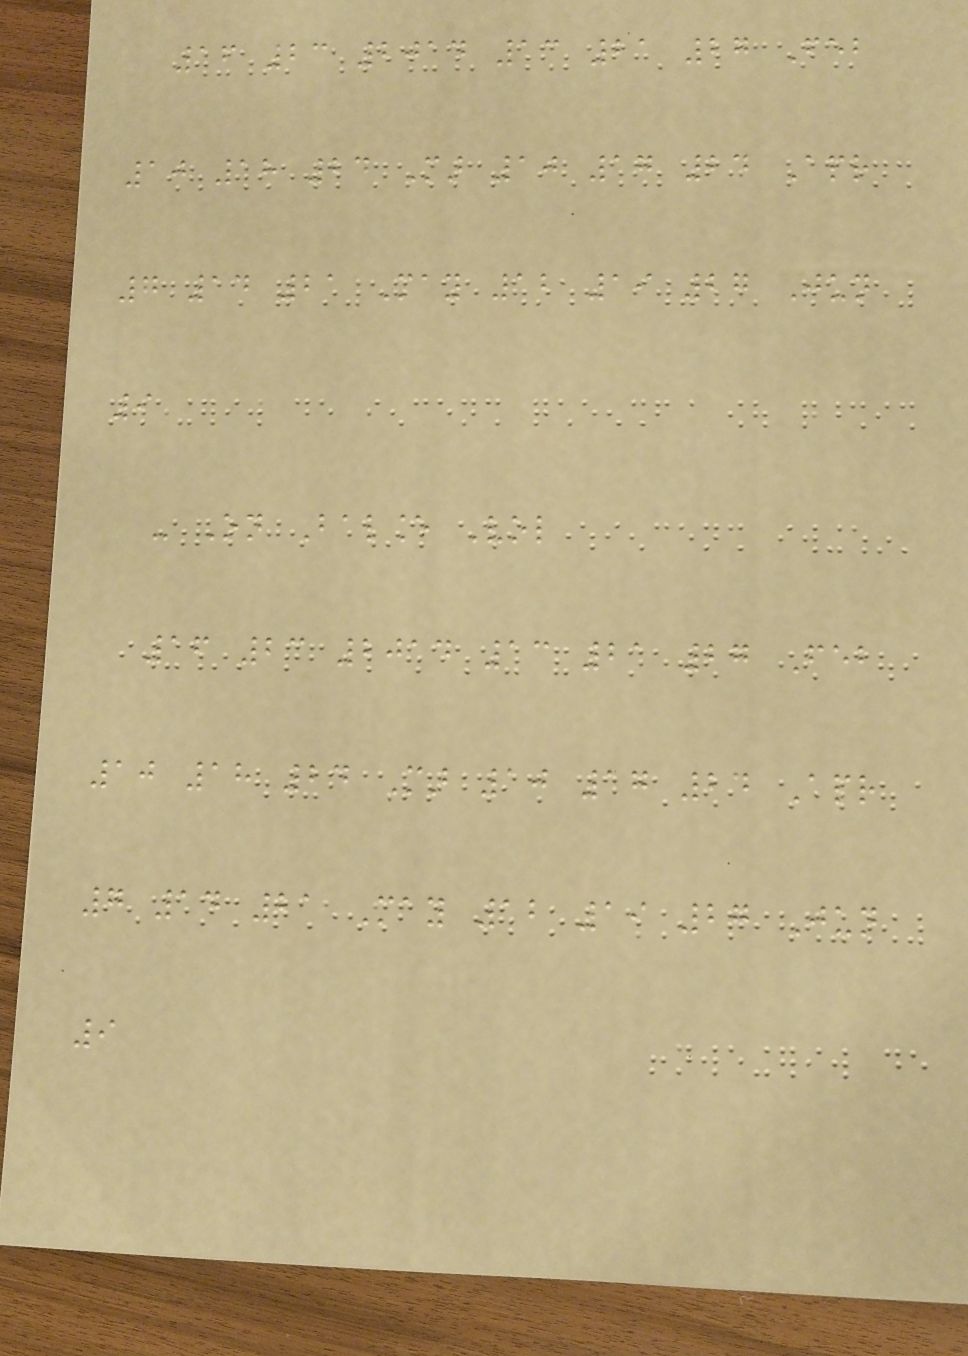16 23 2014 13 21 27 Feb
10 18 24 Mar 10 17 24 Apr
7 14 21 May 12 19 27 Jun
9
- On Balance Vol
16 23 2014 13 21 27 Feb
10 18 24 Mar 10 17 24 Apr
7 14 21 May 12 19 27 Jun
9
